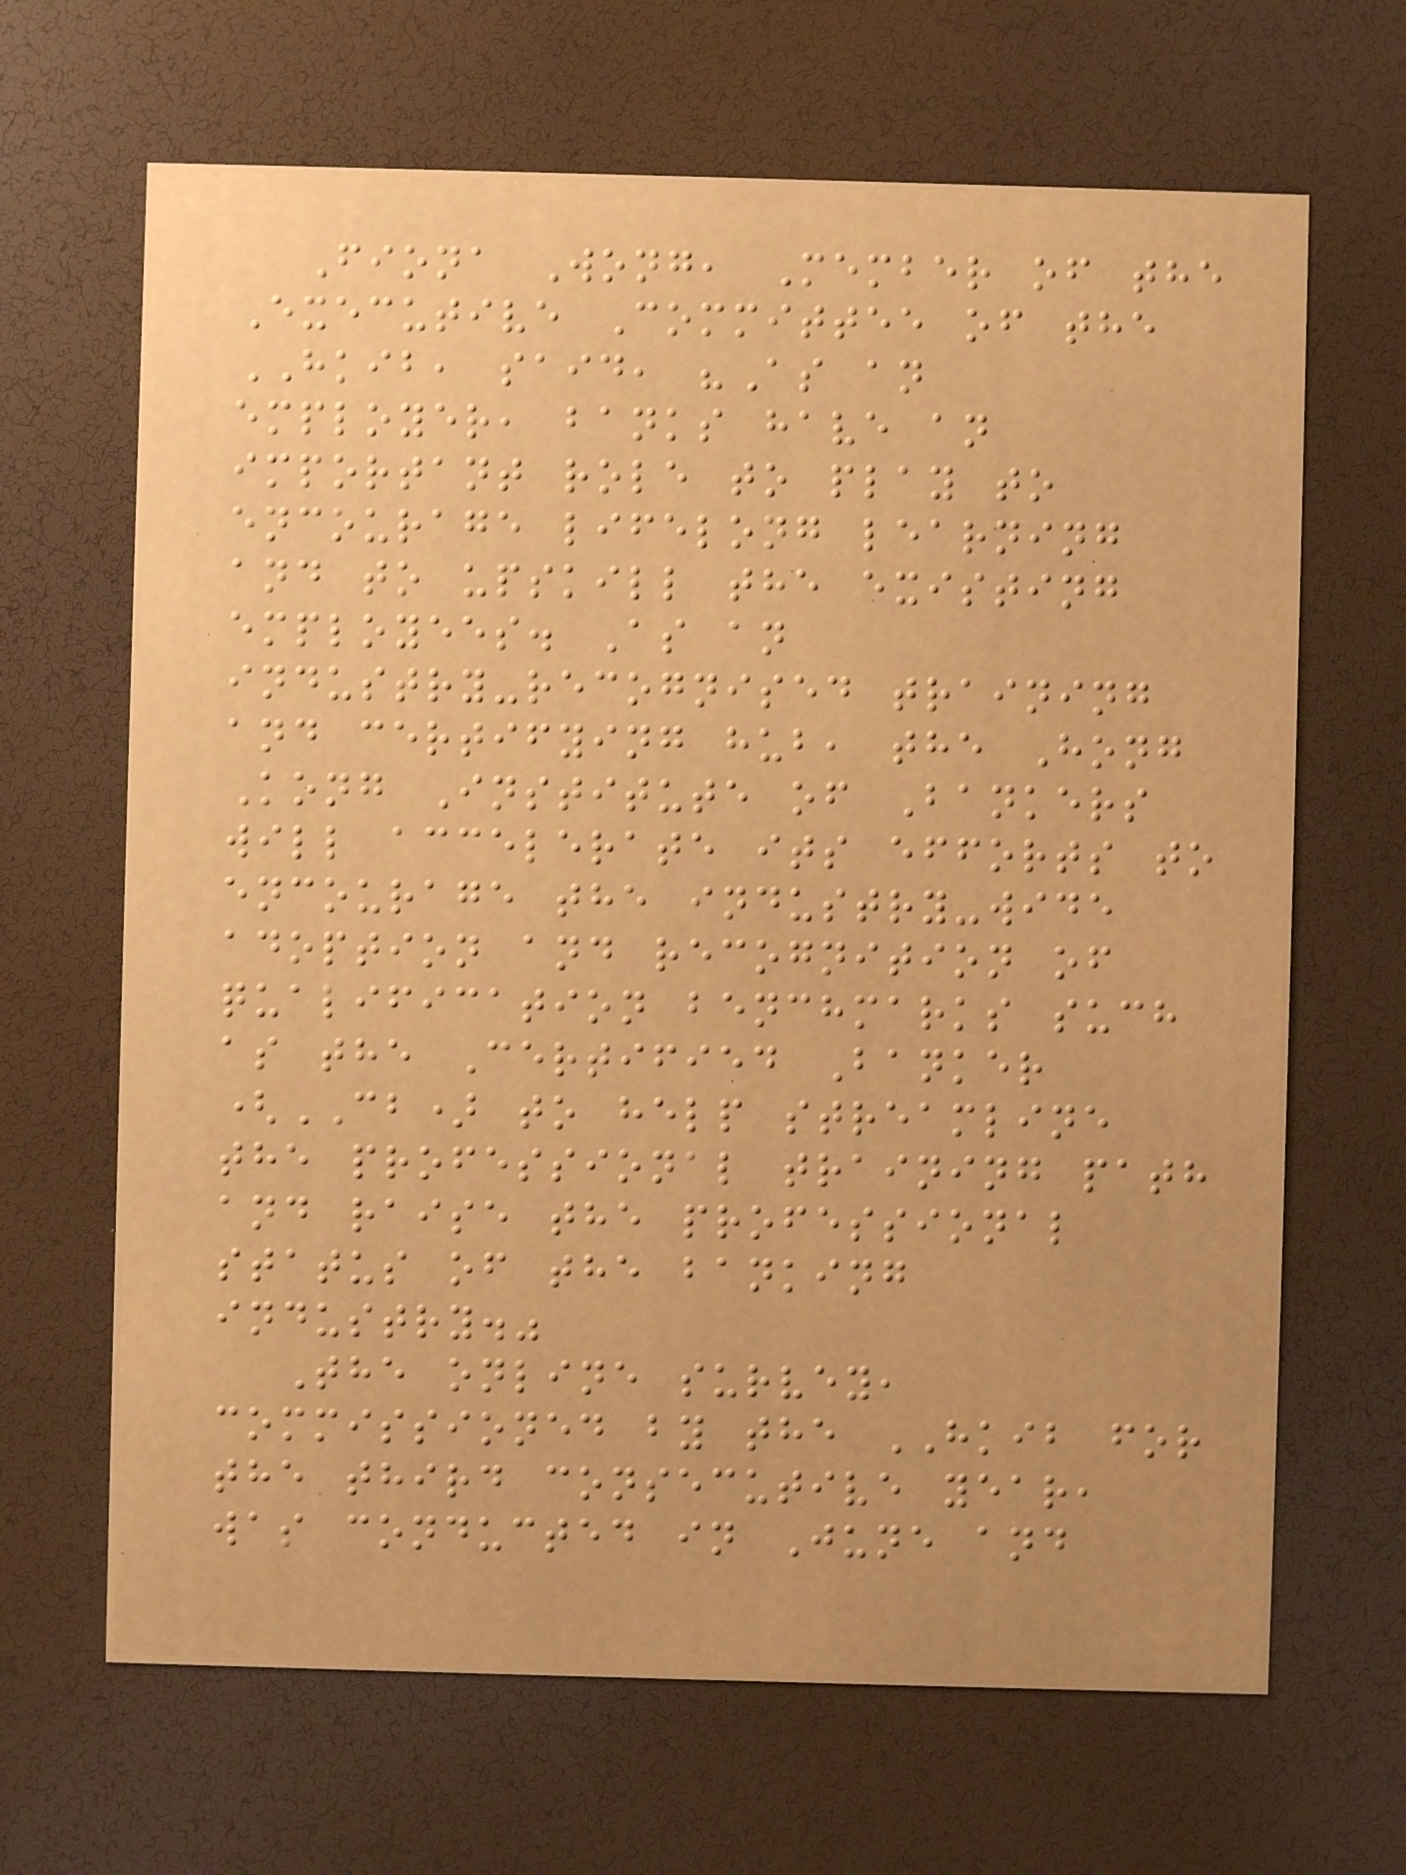Fiona Wong, Member of the
Executive Committee of the
HKIB, said, "As an
employer, banks have an
important role to play to
encourage lifelong learning
and to upskill the existing
employees. As an
industry-recognised training
and certifying hub, the Hong
Kong Institute of Bankers
will accelerate its efforts to
encourage the industry-wide
adoption and recognition of
qualification benchmarks such
as the Certified Banker
(CB) to help streamline
the professional training path
and raise the professional
status of the banking
industry."
The online survey,
commissioned by the HKIB for
the third consecutive year,
was conducted in June and
